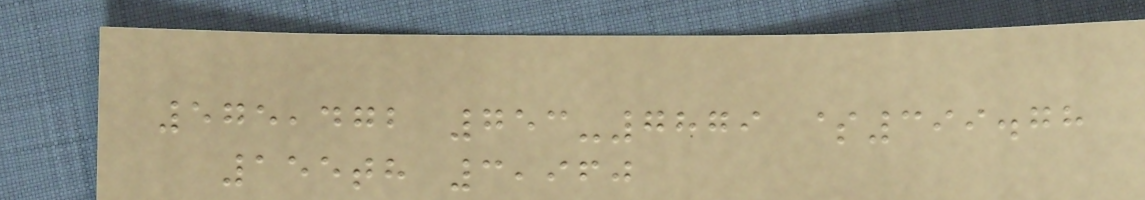575,472 753-7879 $399.78
155th 3,960
